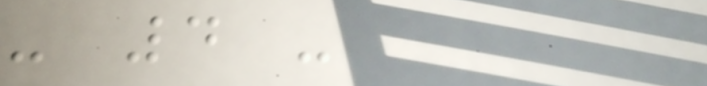- 4 -
